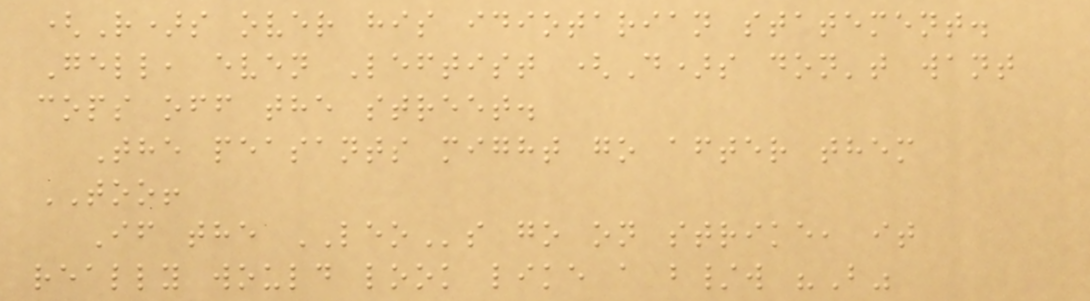(R)s over his idiotarian statement.
Gell, even Leftist (D)s don't want
cops off the street.
The peasants might go after them
TOO!
If the LEOs go on strike, it
really would look like a b/w "B"
